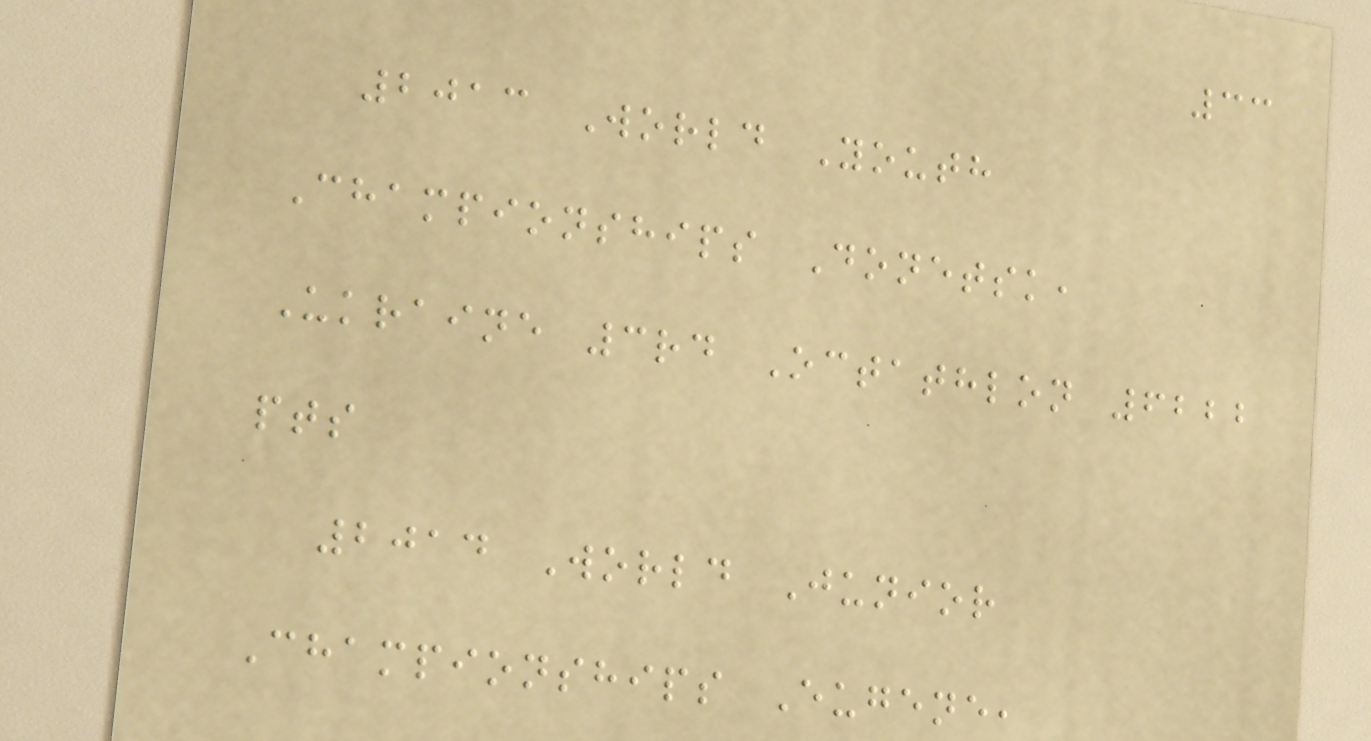33
2013 World Youth
Championships Donetsk,
Ukraine 3rd Octathlon 6222
pts
2014 World Junior
Championships Eugene,
